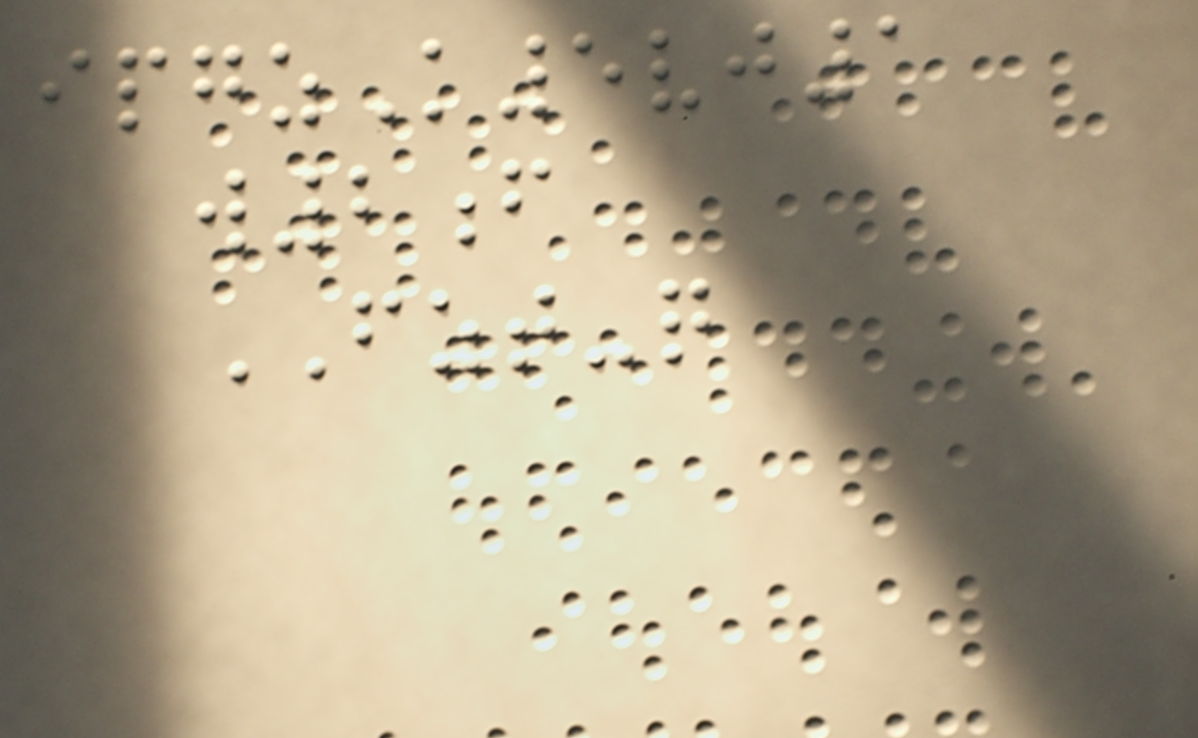ipgzK5vj1
w2f
FZT-q
